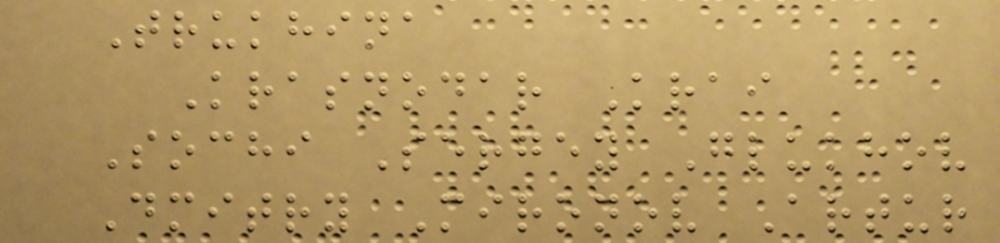Trukhina
Krasnodar Krai
Sochi Sergey Glukhov
Dmitry Mironov Artur
